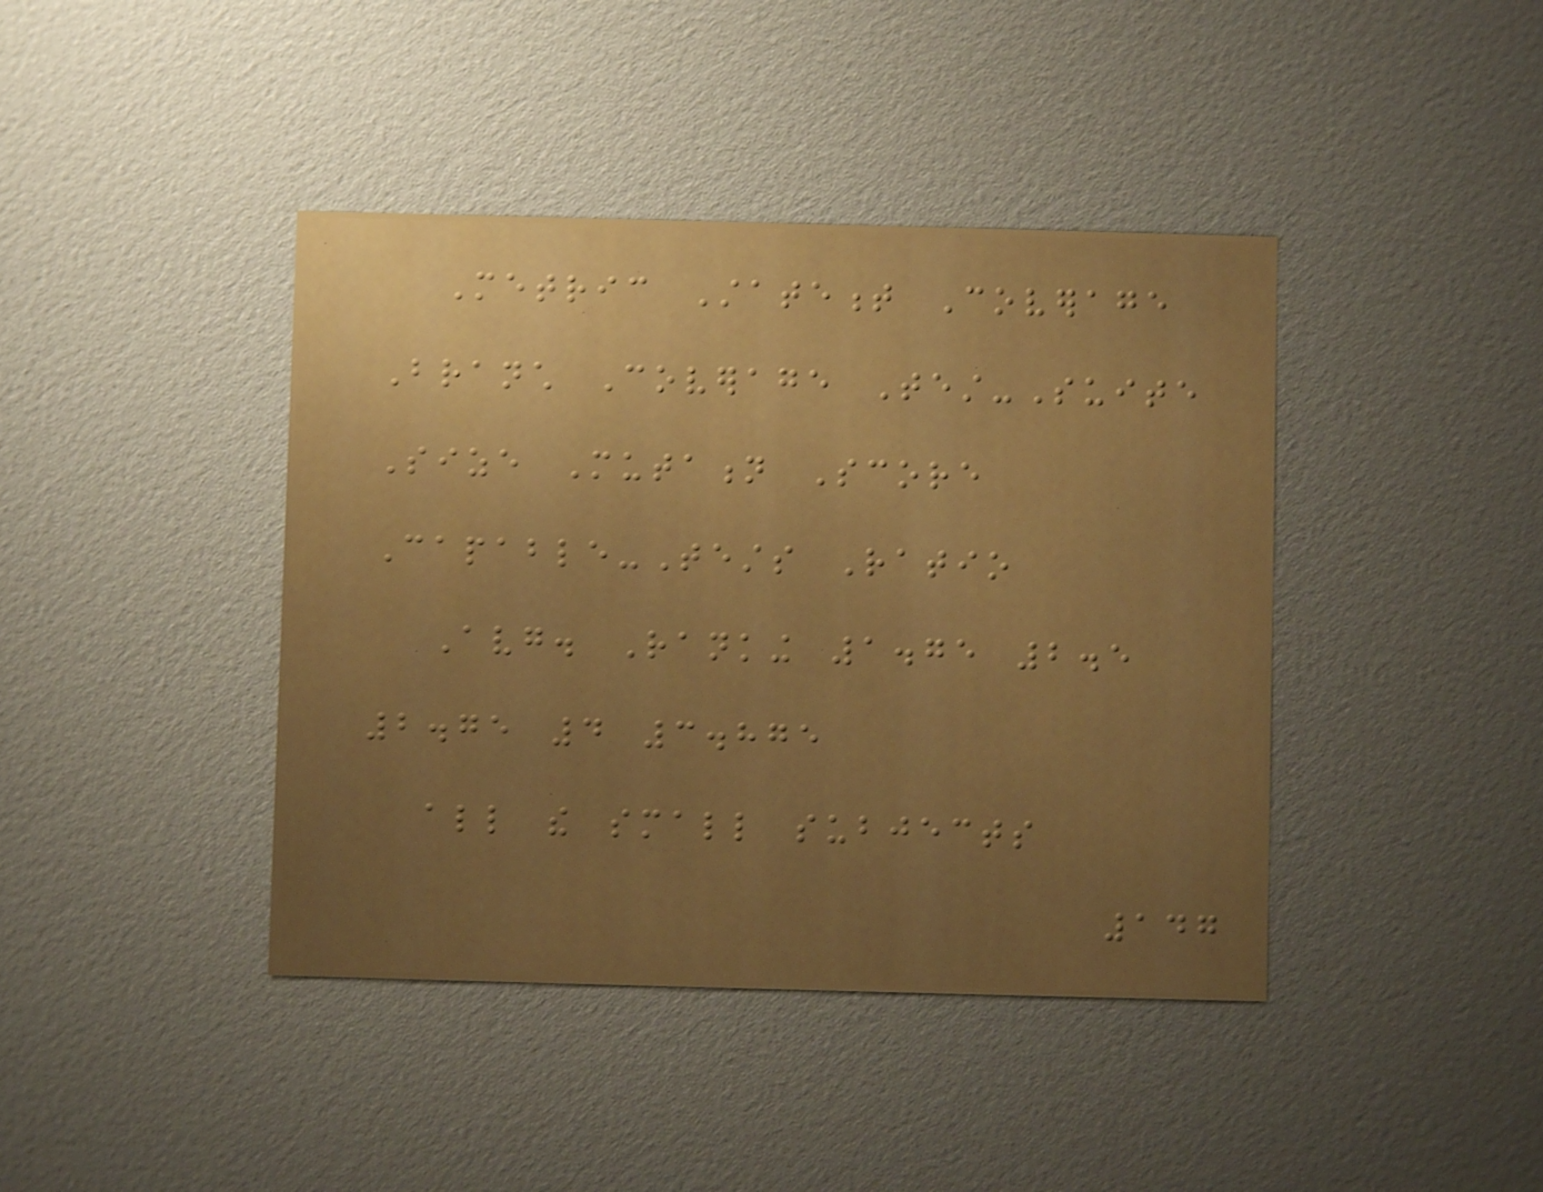Metric Statement Coverage
Branch Coverage Test-Suite
Size Mutation Score
Capable-Tests Ratio
Avg. Ranking 1.75 2.5
2.75 4 3.875
all the small subjects
147
